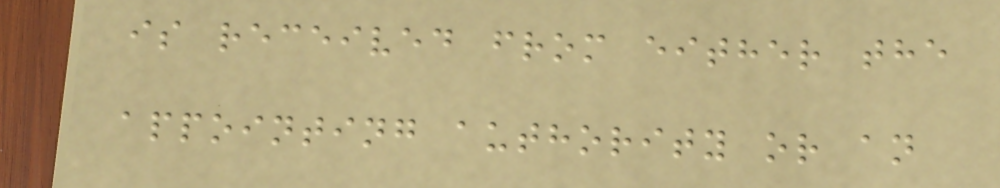is received from either the
appointing authority or an
